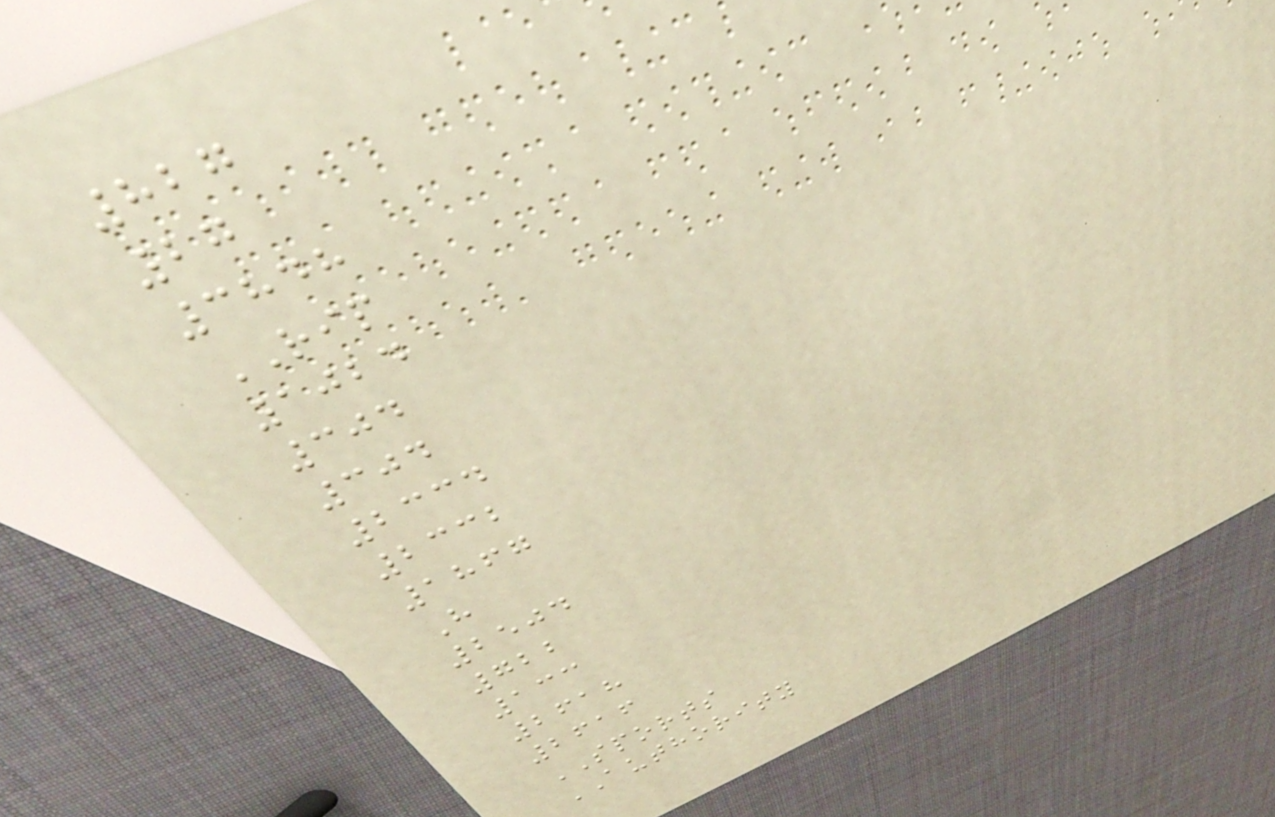827
27
3848
RIP
1024
304
304
2334
2332
1867
H
2504
722
133
2618
2616
SPORTS
AUTHORITY
